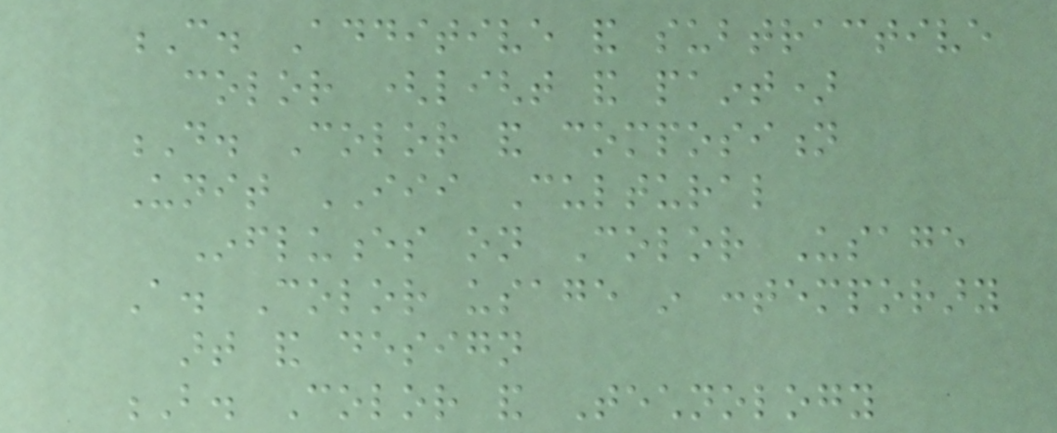C. Additive and subtractive
color (light and paint)
D. Color and composition
Unit III Cultural
Influences on Color Usage
A. Color usage in contemporary
art and design
B. Color and Technology
